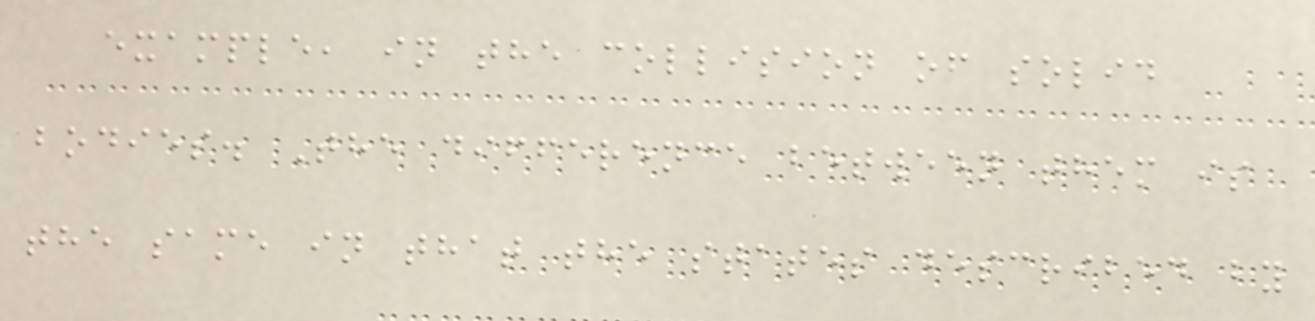example, in the collision of solid
bodies. The difference between them is
the same in that the states described by
